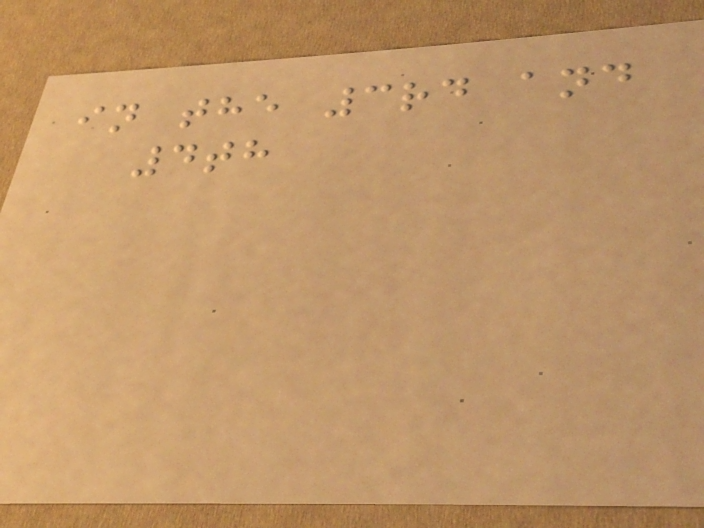in the 3rd and
4th
